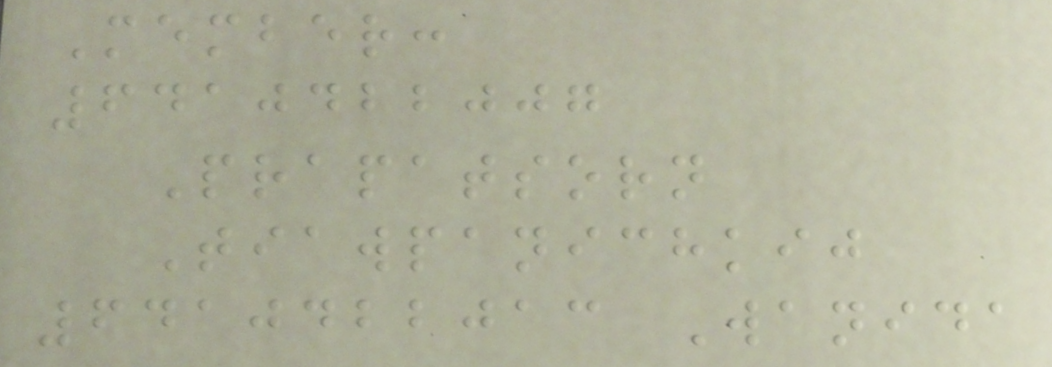Member:
6410422007
Prapatsorn
Tiawpanichkij
6410422013 Wanida
